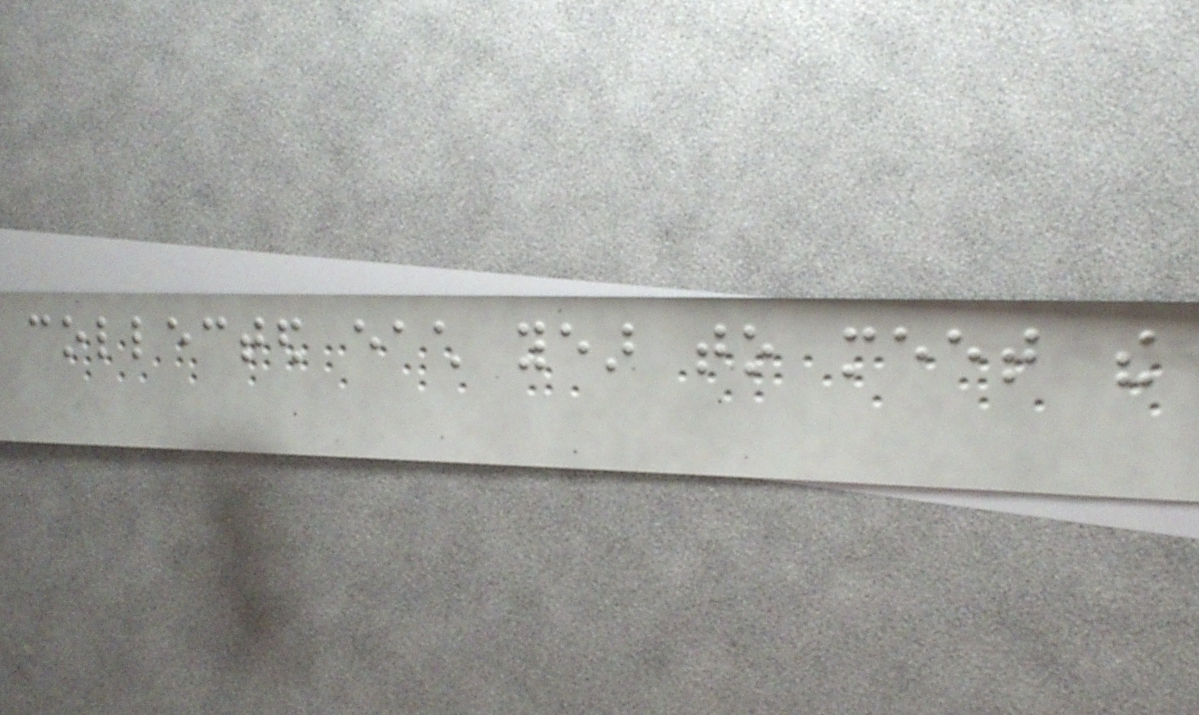collected each year to meet the
